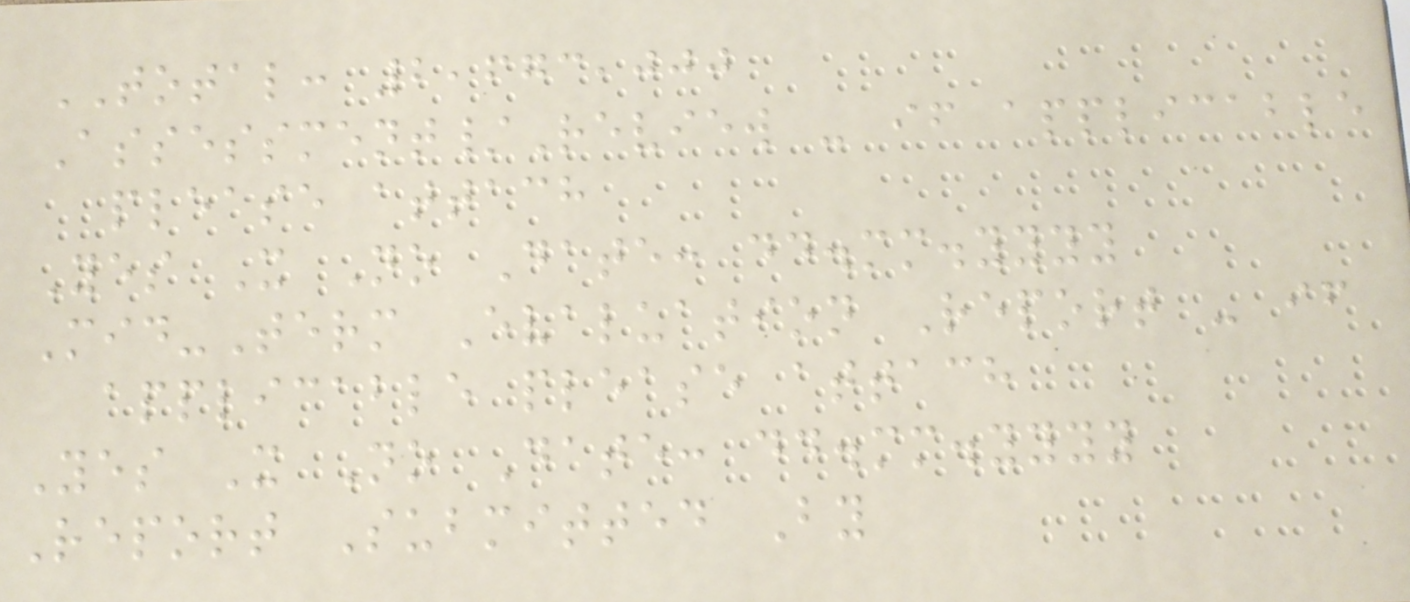TOTAL: 2,673,000
Assessment/Review - if applicable
please attach
Yes X No Date: dd.mm.yyyy
Mid-Term Evaluation Report - if
applicable please attach
Yes X No Date: dd.mm.yyyy
Report Submitted By
